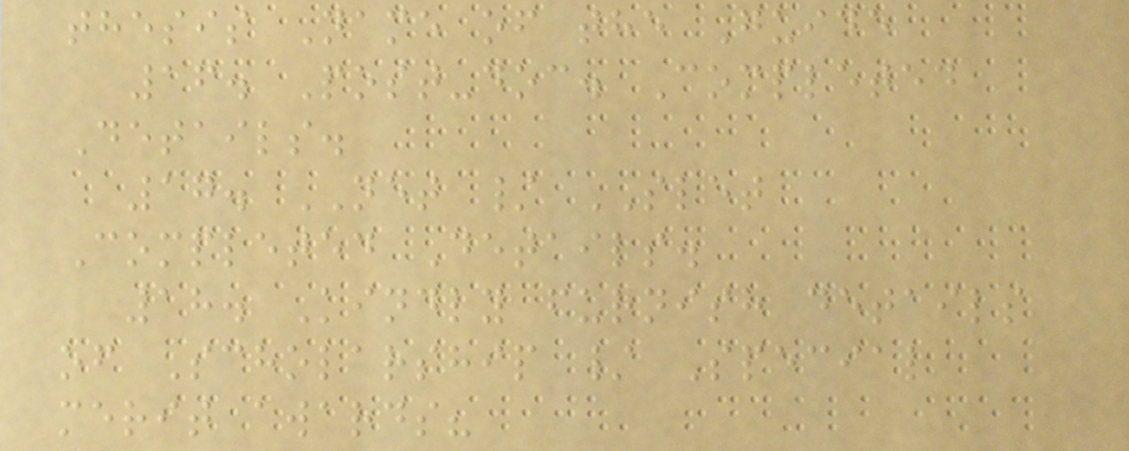thesis Name of the Guide
16. Post-doc. Completed
Details.
17. NET / SLET
Completed Details.
18. Kindly furnish details
of Scholarship / Special
merit awards?
